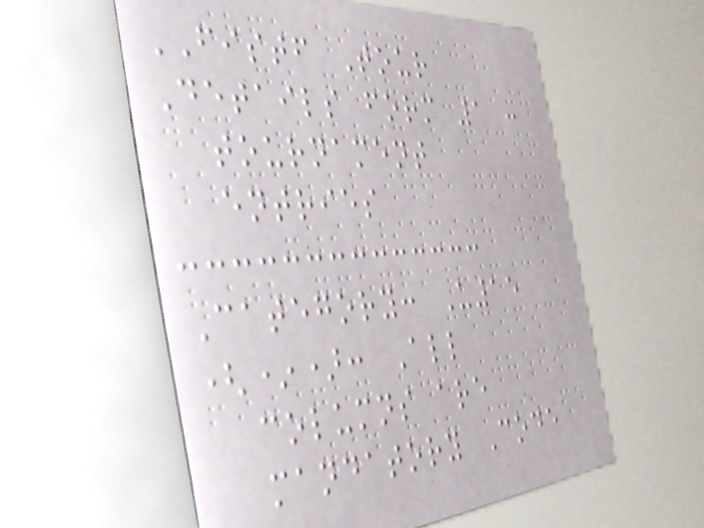FISTF Tour
Details form 1 :
tournament
entries
Category: U15
(*): All
columns are
mandatory Code
